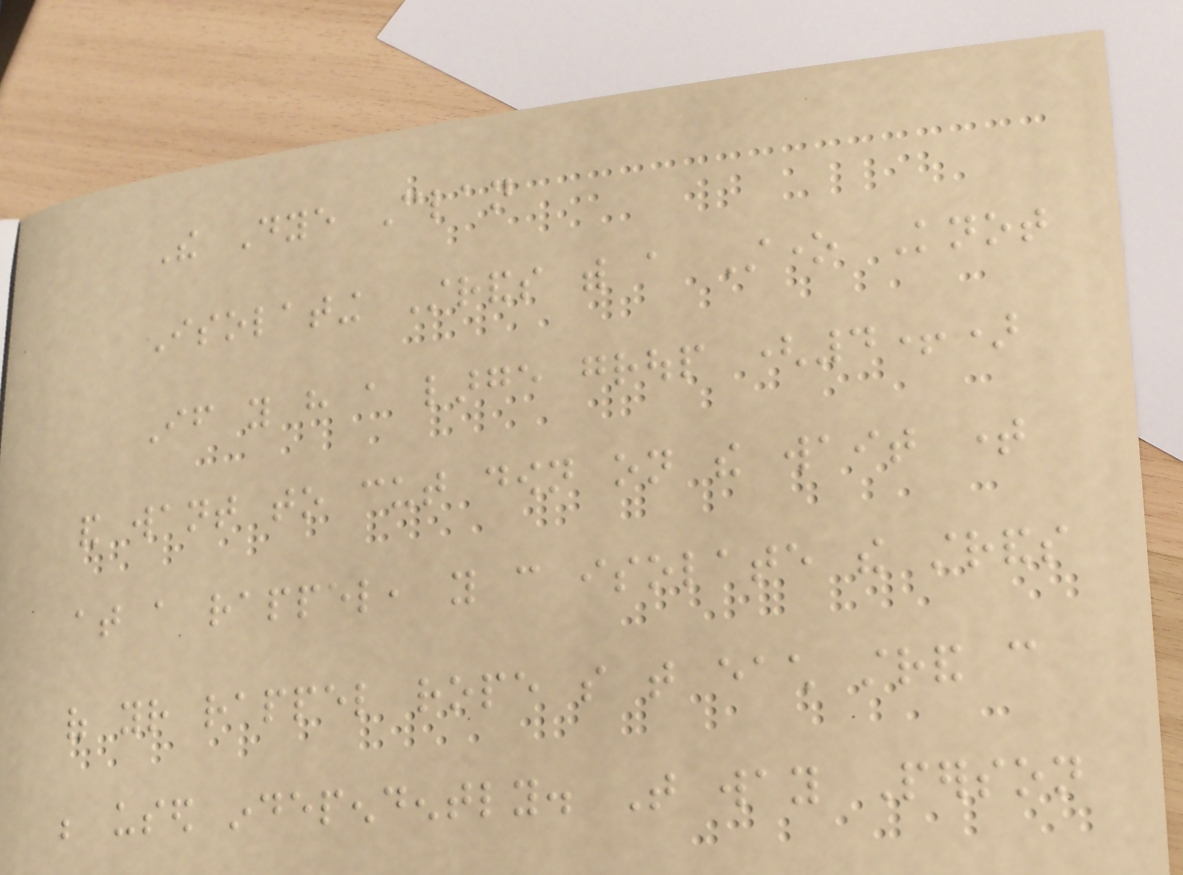The Dye Clan
Isolating Strands with a Stone Knot
If you have a large group (4+)
and want to cut down on the wait time
at a rappel, you can isolate the strands
of your rappel rope so that each strand can
be used independently. That way Person
